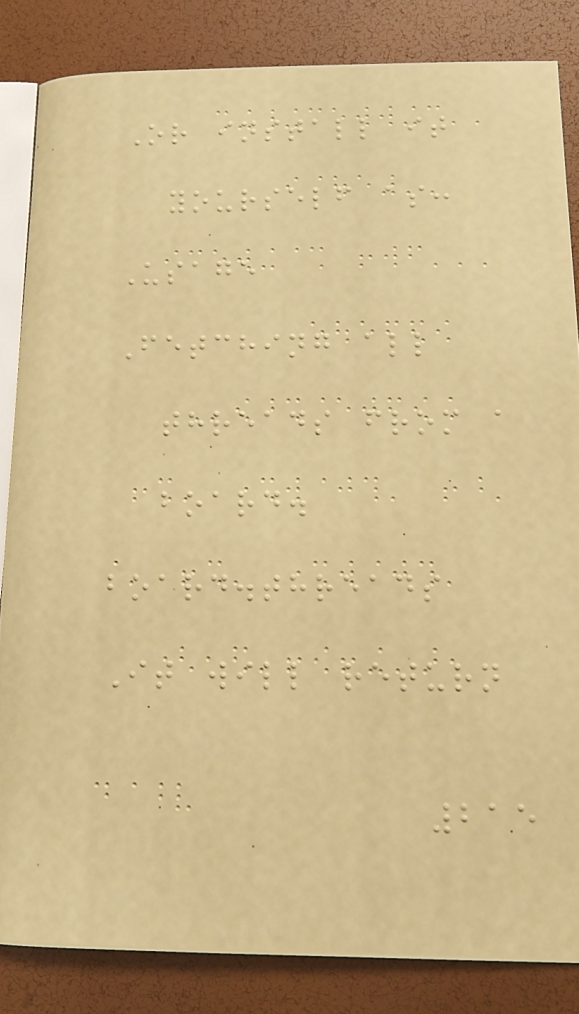Or install it
yourself as:
Usage
Fetching all
threads from a
board.
board.threads
It will return
215
